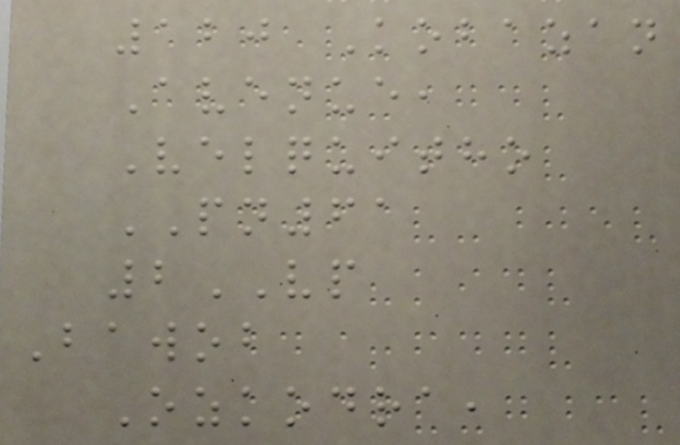120 Kobazan
Avenue,
Velquitho
PN61
2VP
Bawob
Ozkodra,
